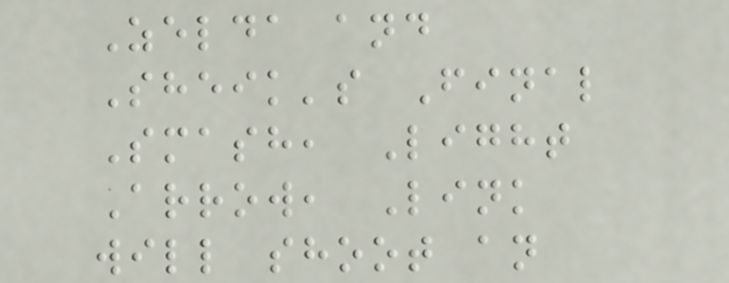Zelda and
Sheik's Final
Smash, Light
Arrow, Link
will shoot an
